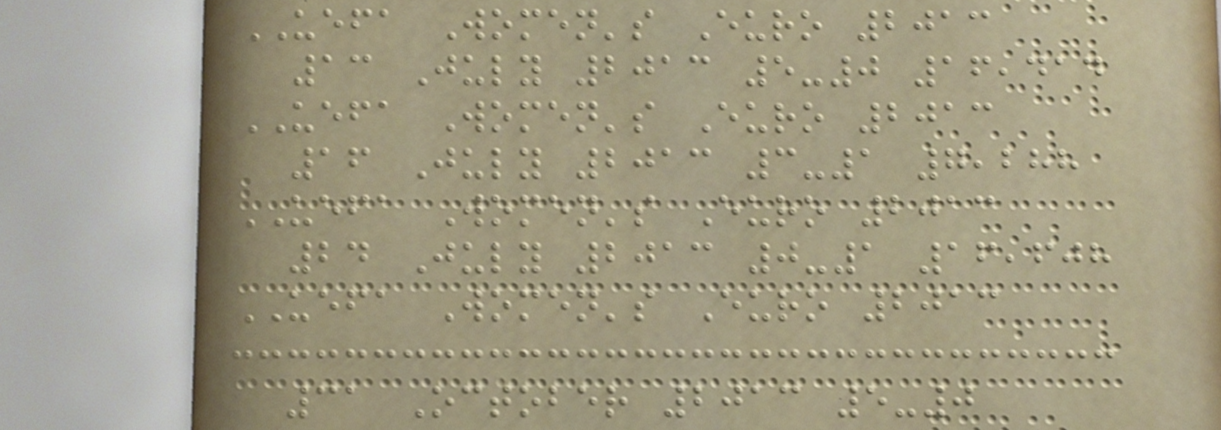UEFA Women's Euro 2013
13 July 2013 5-0 16,414
UEFA Women's Euro 2013
16 July 2013 3-1 7,288
UEFA Women's Euro 2013
24 July 2013 0-1 16,608
UEFA Women's Euro 2013
31 October 2013 5-0
